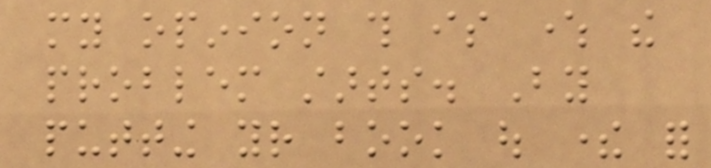my opinion this is where the
problem starts. By
putting your book out there for
